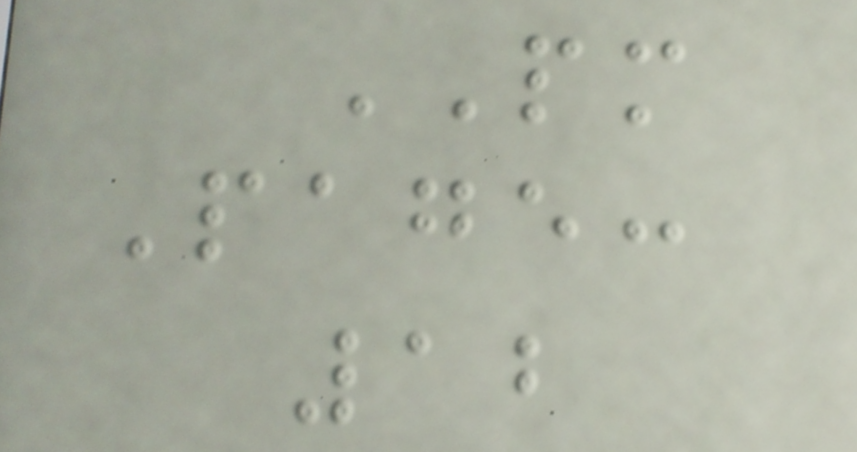PM
Page:
12
